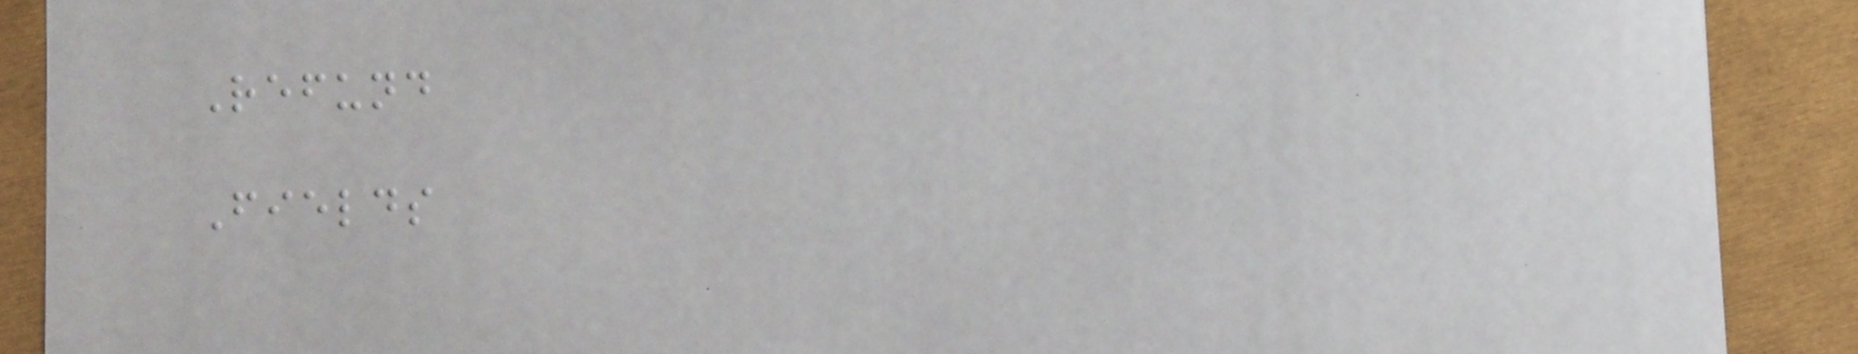Refund
Fields
